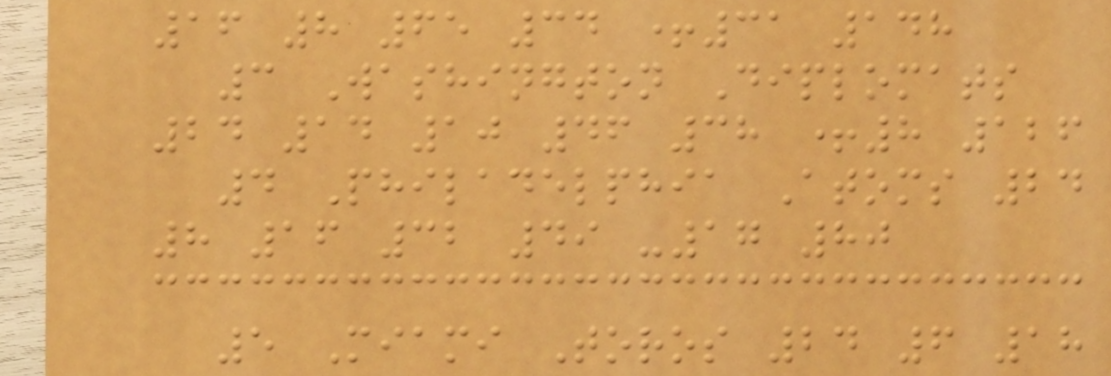16 8 65 34 +31 148
3 Washington Diplomats
24 14 10 46 38 +8 126
4 Philadelphia Atoms 24
8 16 32 49 -17 80
5 Miami Toros 24 6 18
